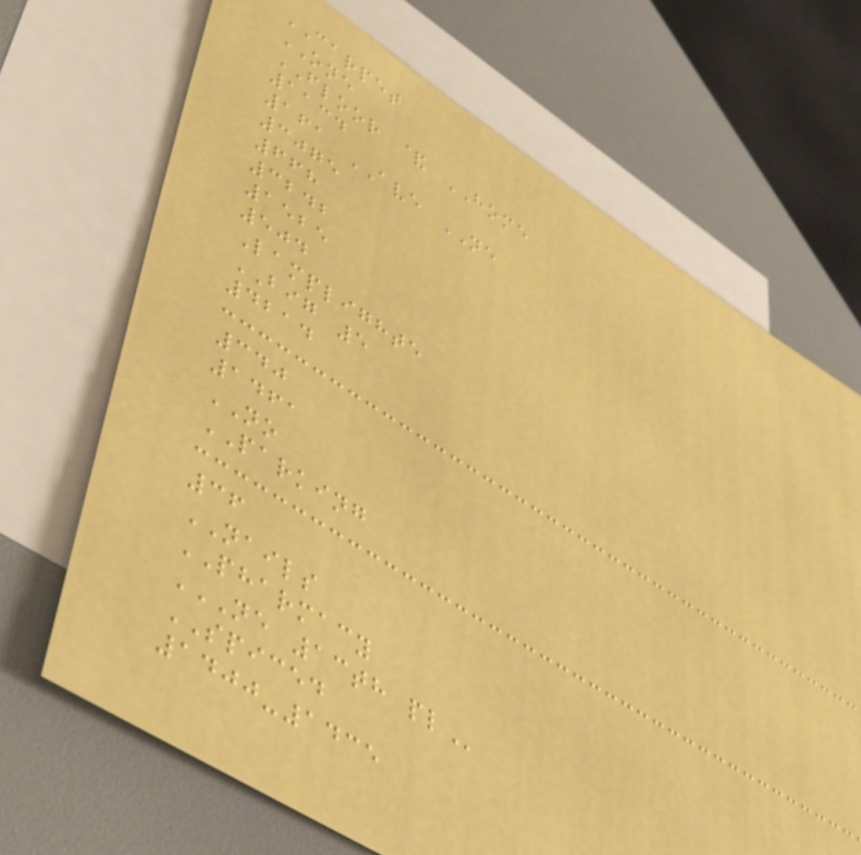CARPET
ONE
FLOOR & HOME
1134
161 AVE NE
3075
668
3242
1525
504
Lamplighte
BIG 5
4214
340
1461
NO
PARKING
36
NAILS
PHARMACY
NE 13TH PL
SPICED
1400-1435
